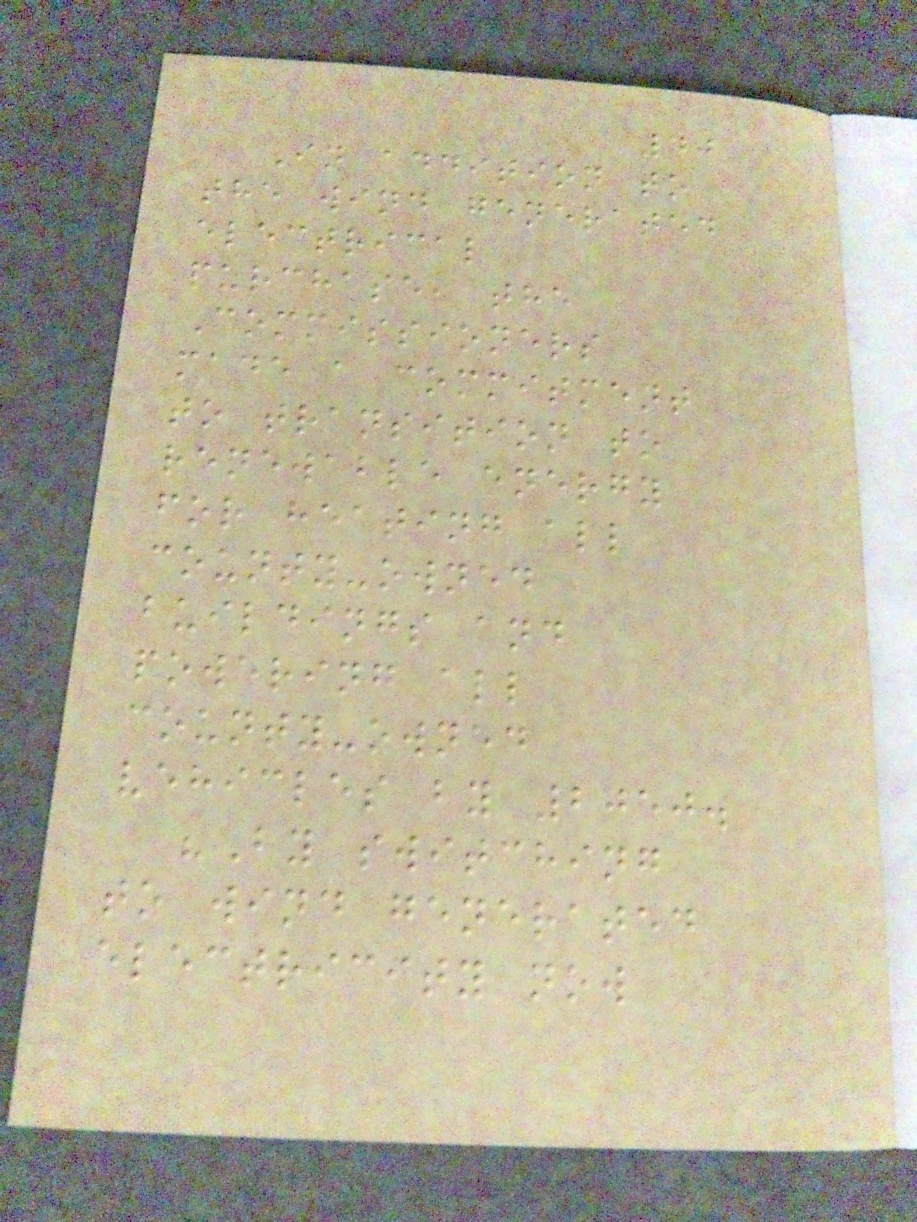40
In addition to
the wind generated
electrical
purchase, the
Commissioners
made a commitment
to transition to
renewable energy
for heating all
county-owned
buildings and
powering all
county-owned
vehicles by 2050.
"By switching
to wind generated
electricity now
